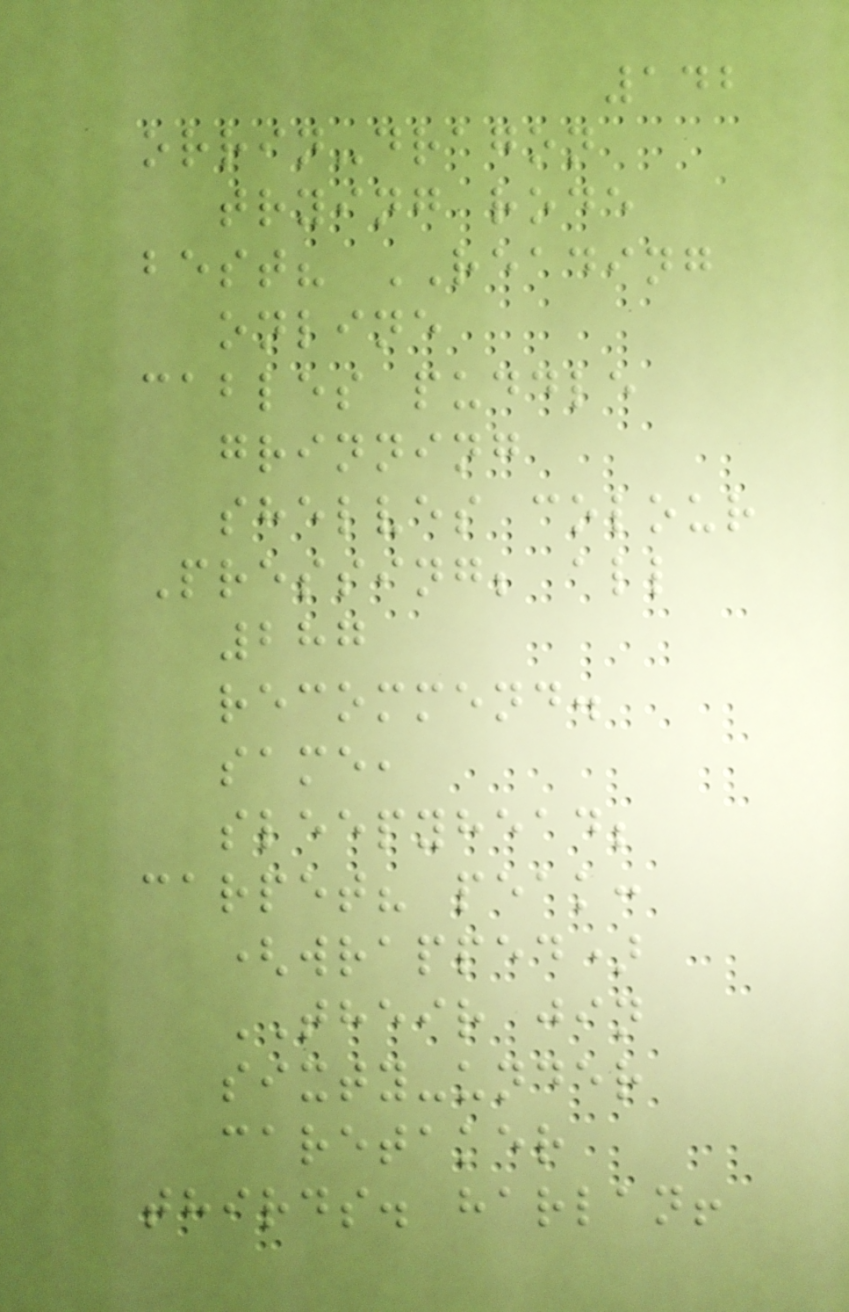142
orrin-dragon
trying rode
best? READING
online
cables puddle
grinning
shelves colour
Pressing; all
287
recommend.
same,
sleepyhead;
carpet? peak:
(wrapped)
THEIR jin
sixty-under
caretaker
thirds. harlan!
